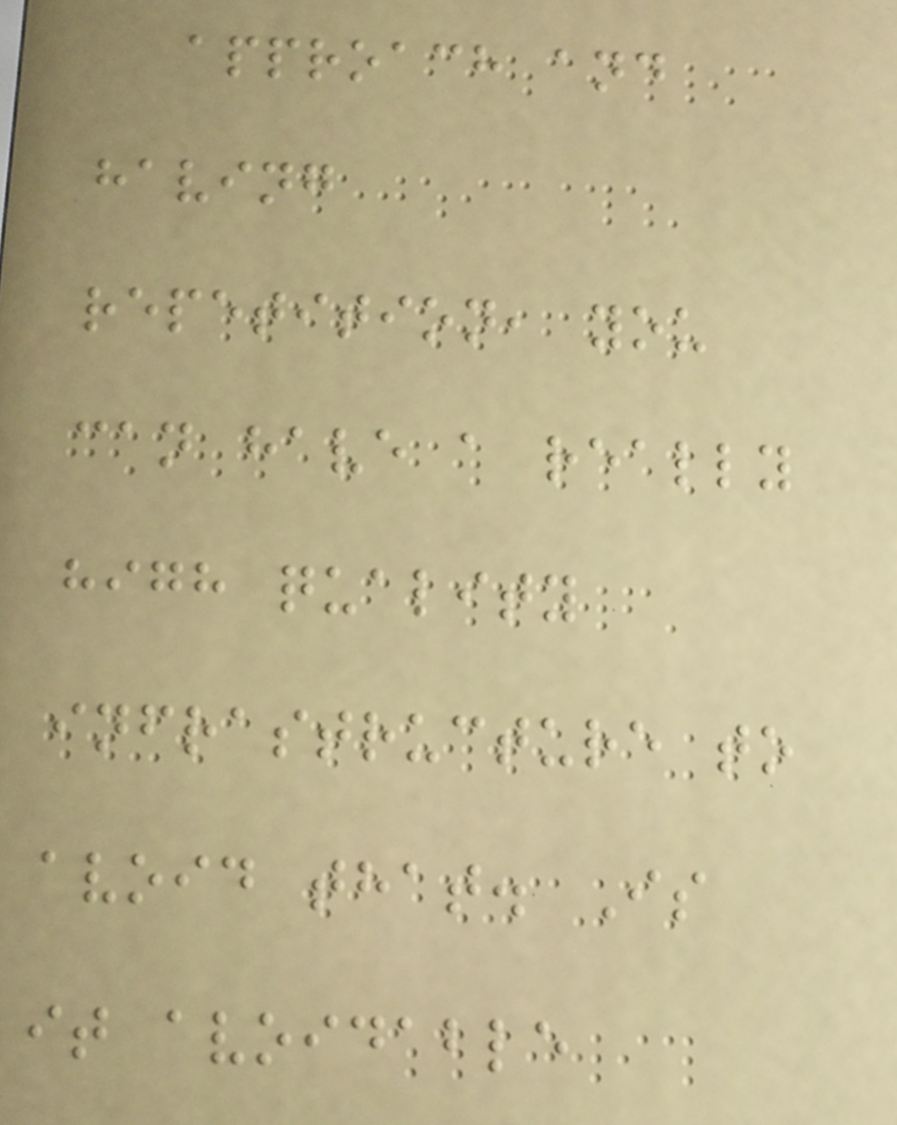approach and
having
repetition, you
can have a really
high quality
infrastructure to
avoid that. Is
it avoidable
